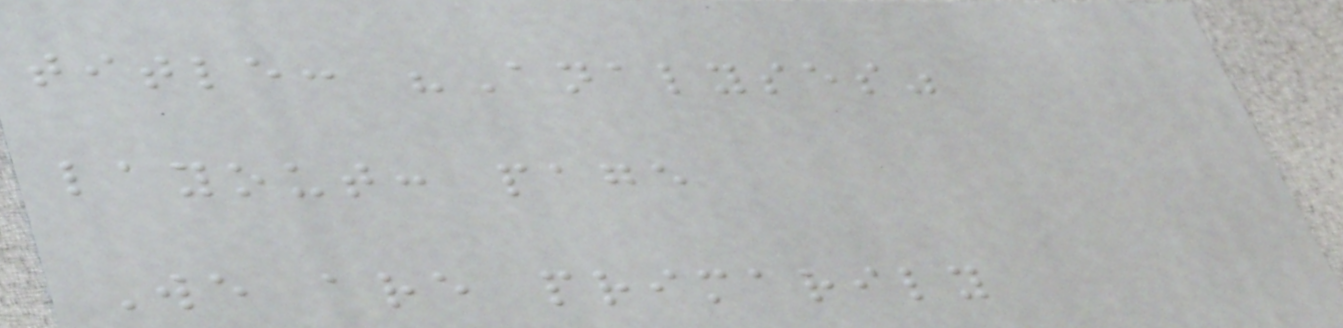title: "Analyses"
layout: page
We are primarily
